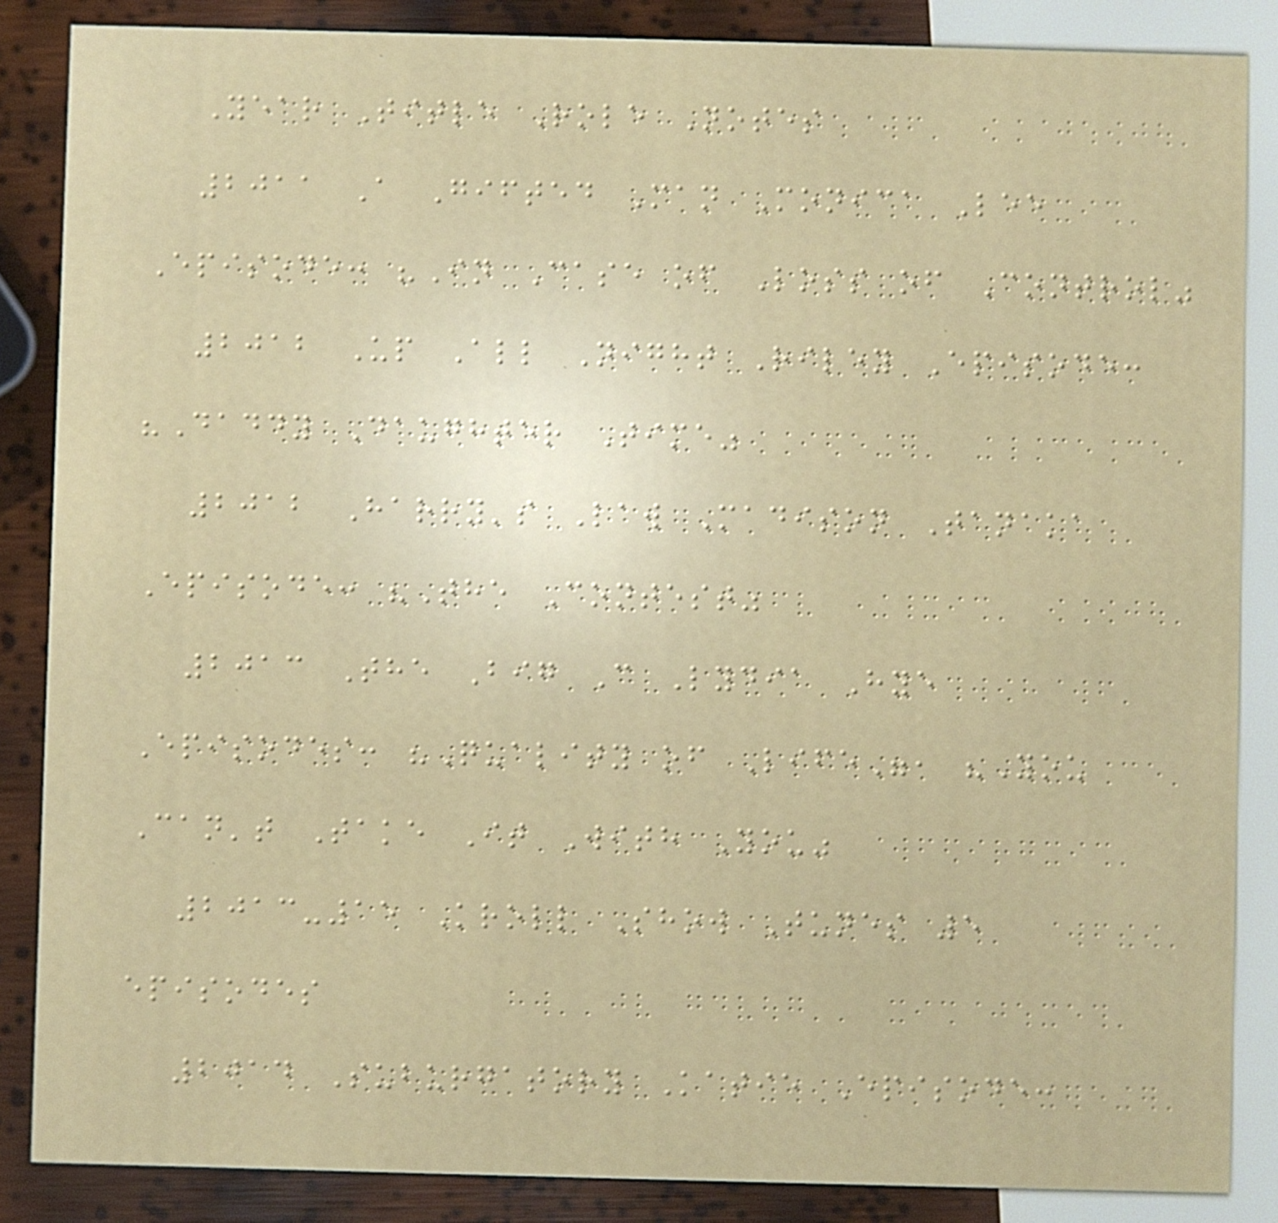Year Title Role Notes
2011 A Gifted Man Monica Lee
Episode: "In Case of Loss of Control"
2012 Up All Night Riley Episode:
"Daddy Daughter Time"
2012 Harry's Law Madison Tanaka
Episode: "The Contest"
2013 The Big C Lydia Hye
Episodes: "Quality of Life", "You
Can't Take It With You"
2013-15 Kroll Show Tunes 5
episodes
2014 Suburgatory Katie Episode:
